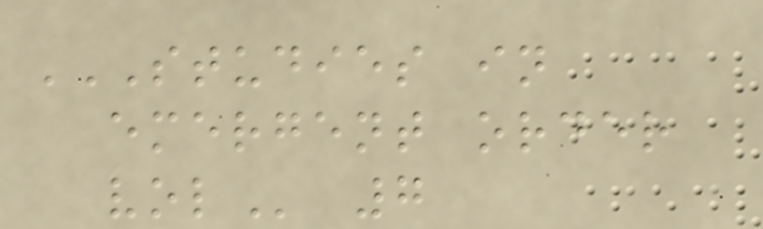STUDIES IN
EMERGENT ORDER
VOL 7
